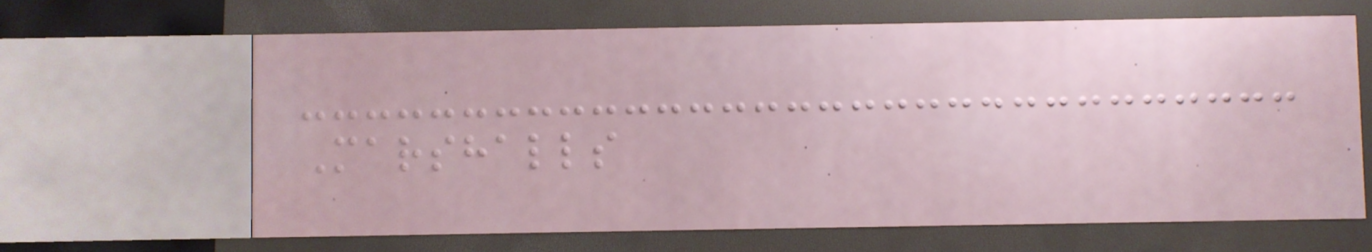Marshalls
